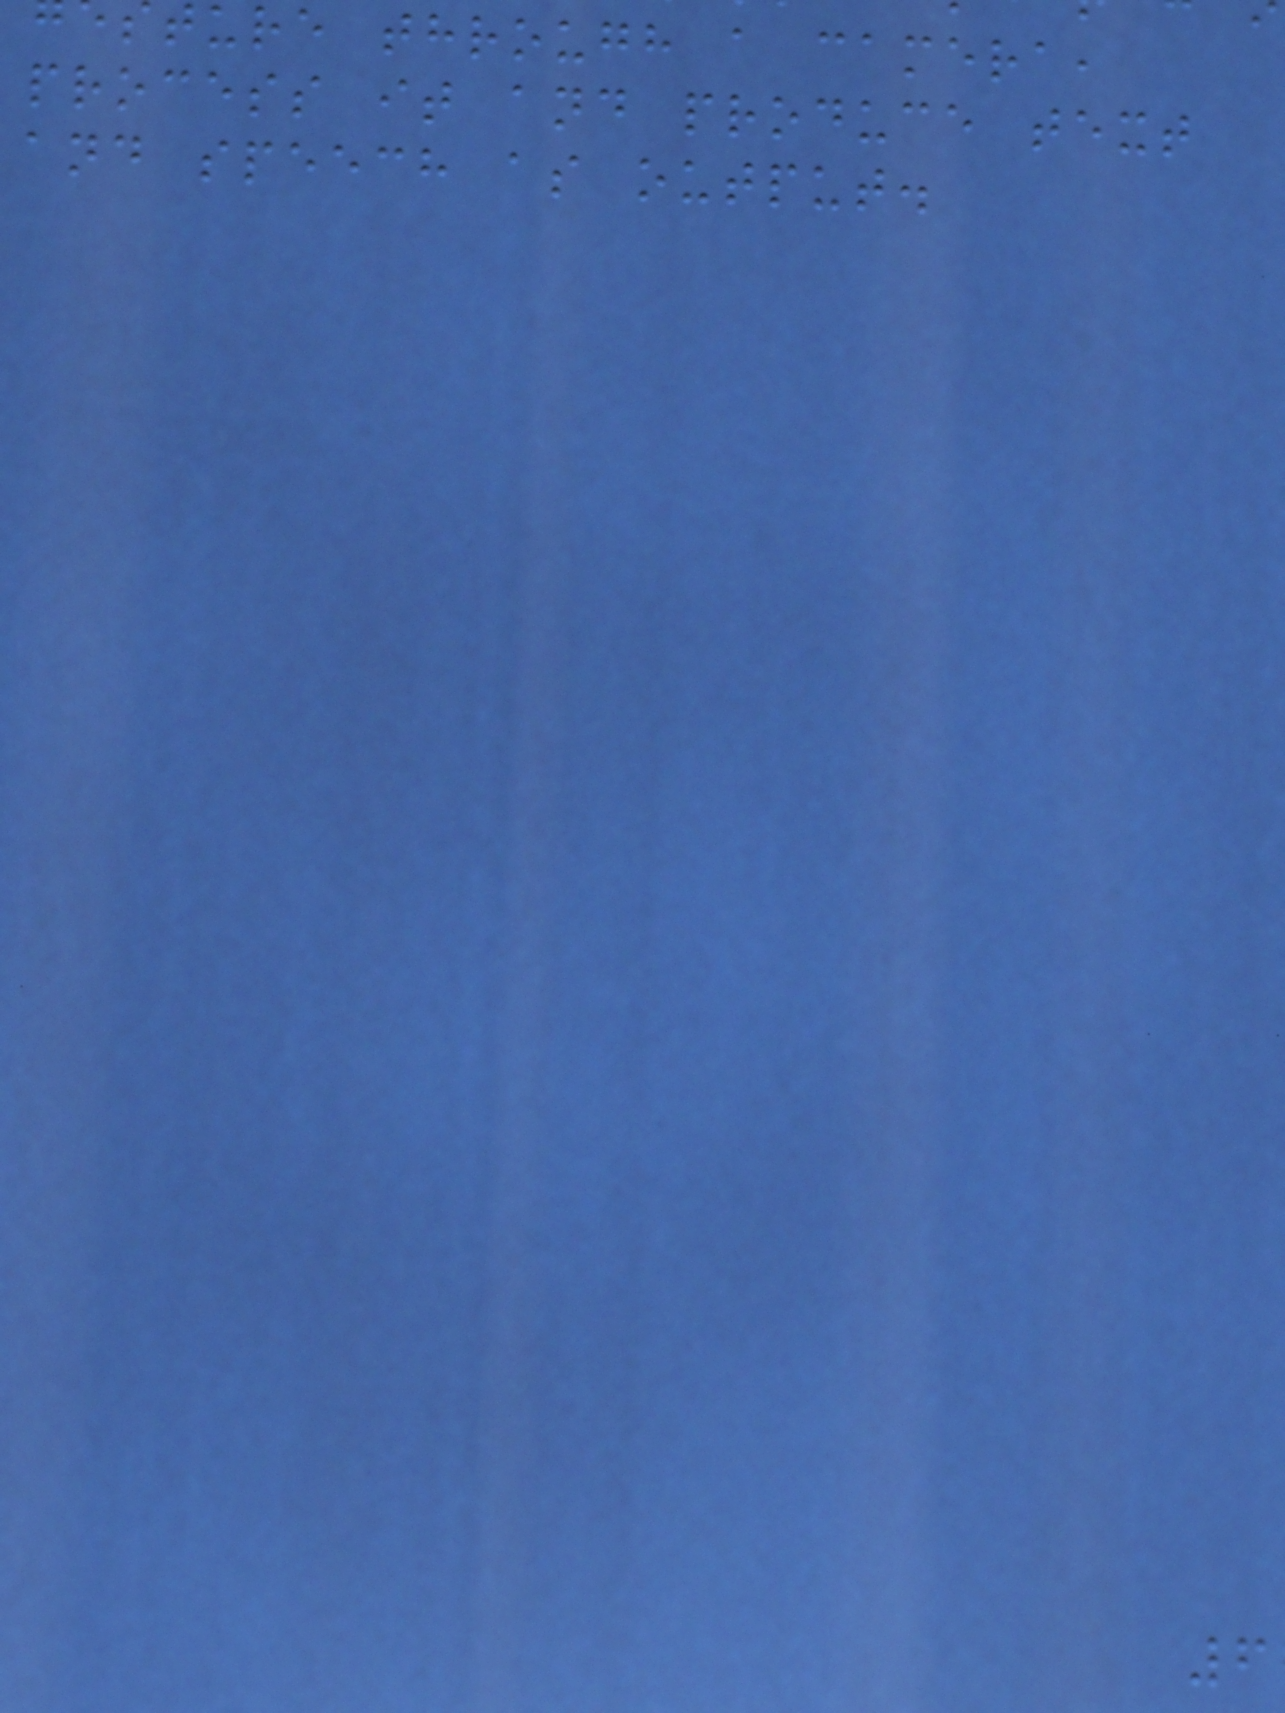ture through a camera,
process it and produce text
and speech as output.
